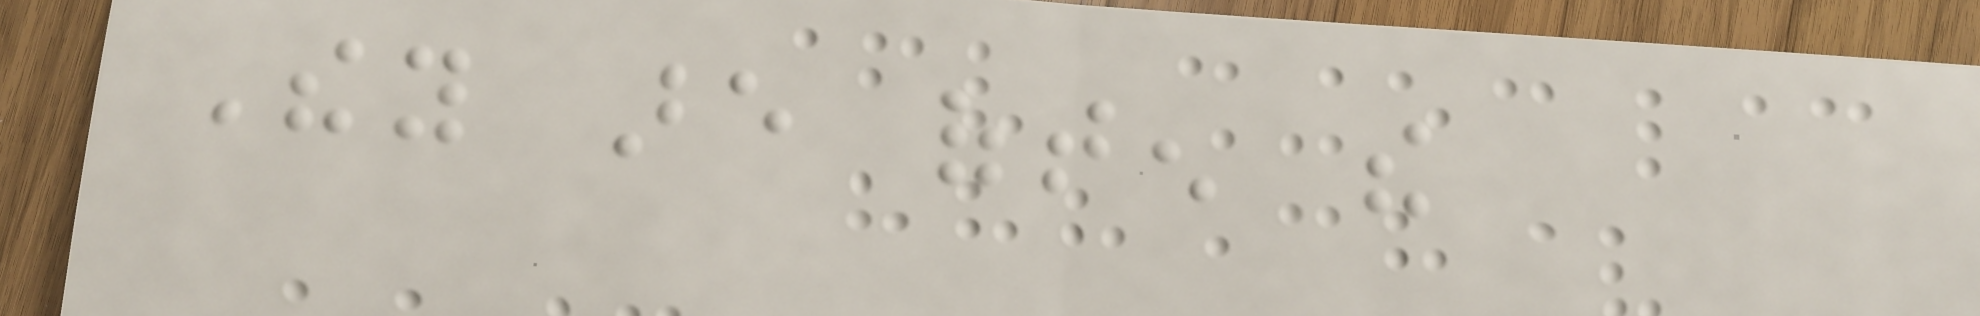They are often the
